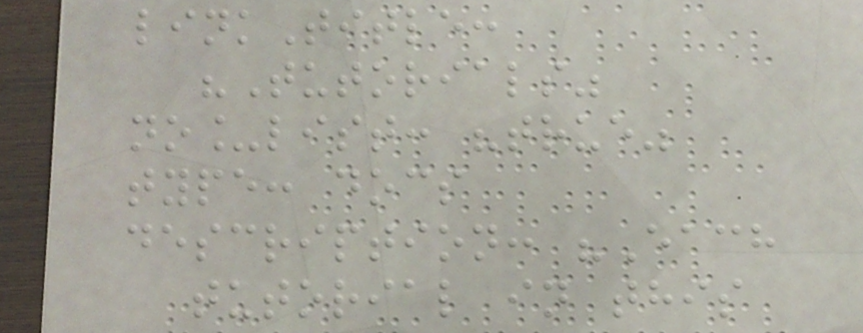linkTitle:
"Tutorials"
no_list: "true"
type: docs
description: "Each
tutorial in this
